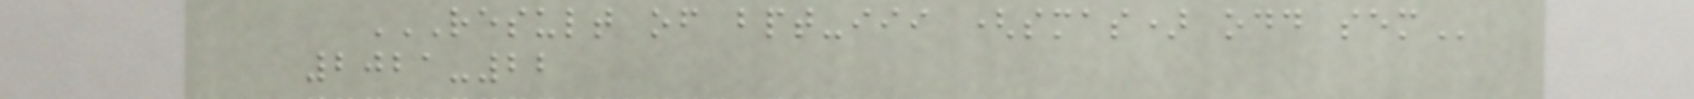RESULT OF BPT-III (SMAS) ODD SEM
2021-22
